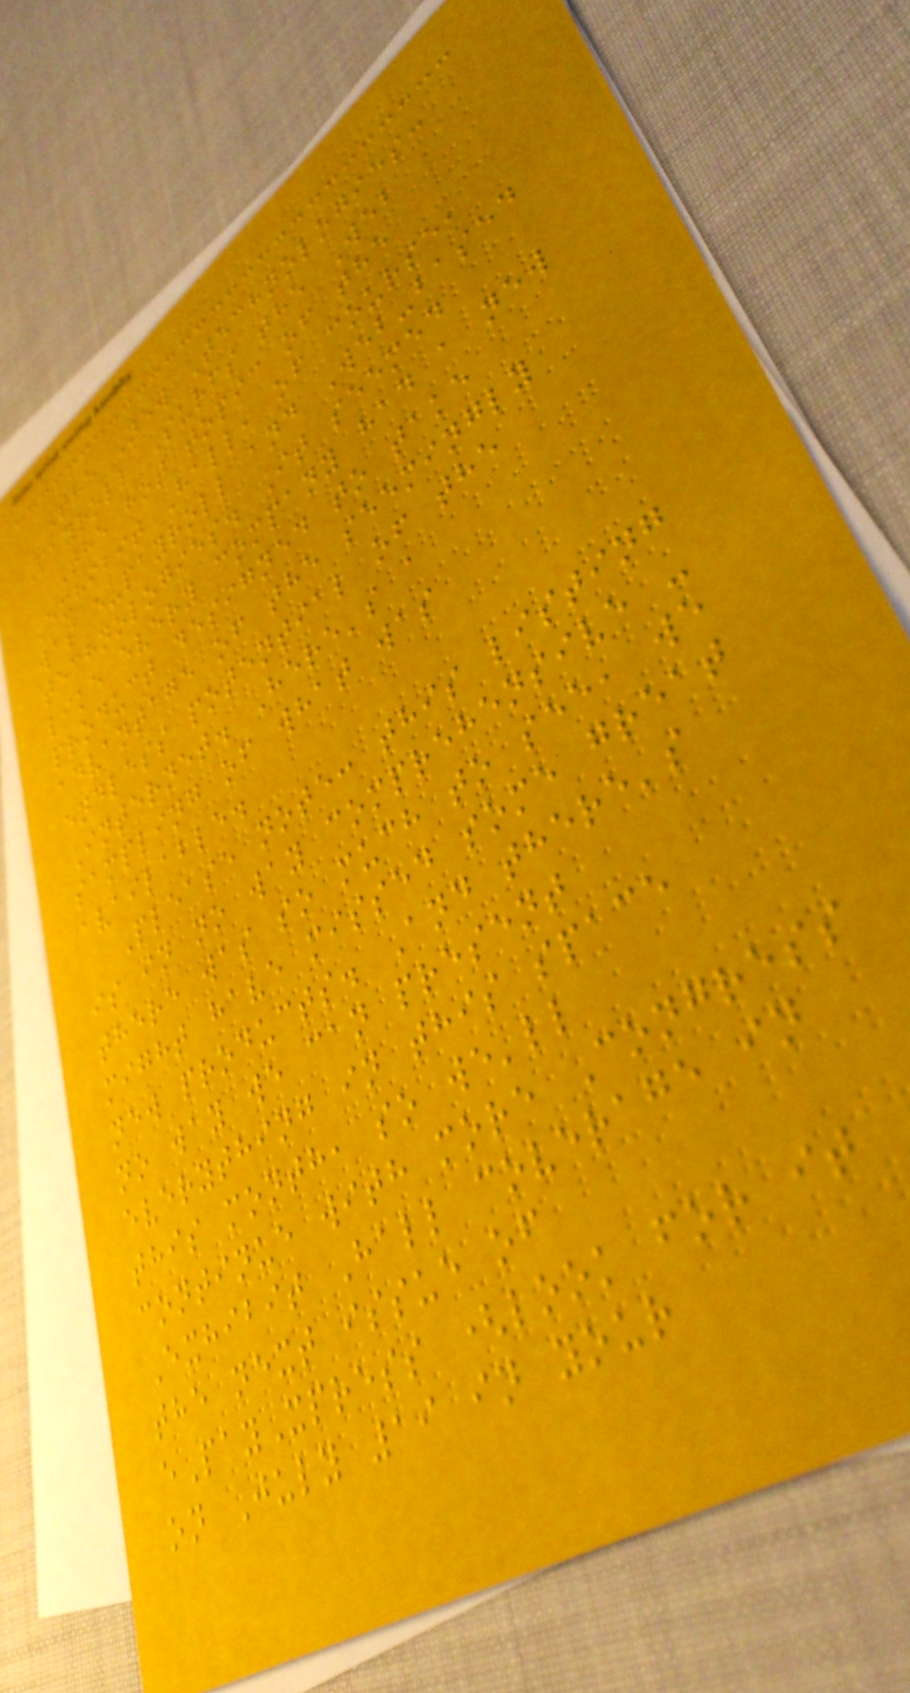The New Technologies:
Payroll Surfs the Web
The hot topic of the
Exhibit Hall, of course,
was e-payroll and Web-based
technologies. It seemed
like every company had a new
product designed to take
advantage of the seemingly
endless potential of the
Internet. Here's a
sampling of what was
available.
Please note: this listing
is in no way comprehensive -
there was so much to see, we
might have missed some great
new products. And there's
no way we can present
everything in this space
this month, so we'll
continue with more Congress
Exhibit Hall coverage in
the next issue of
ePayXpress (look for it
on July 19 in your
